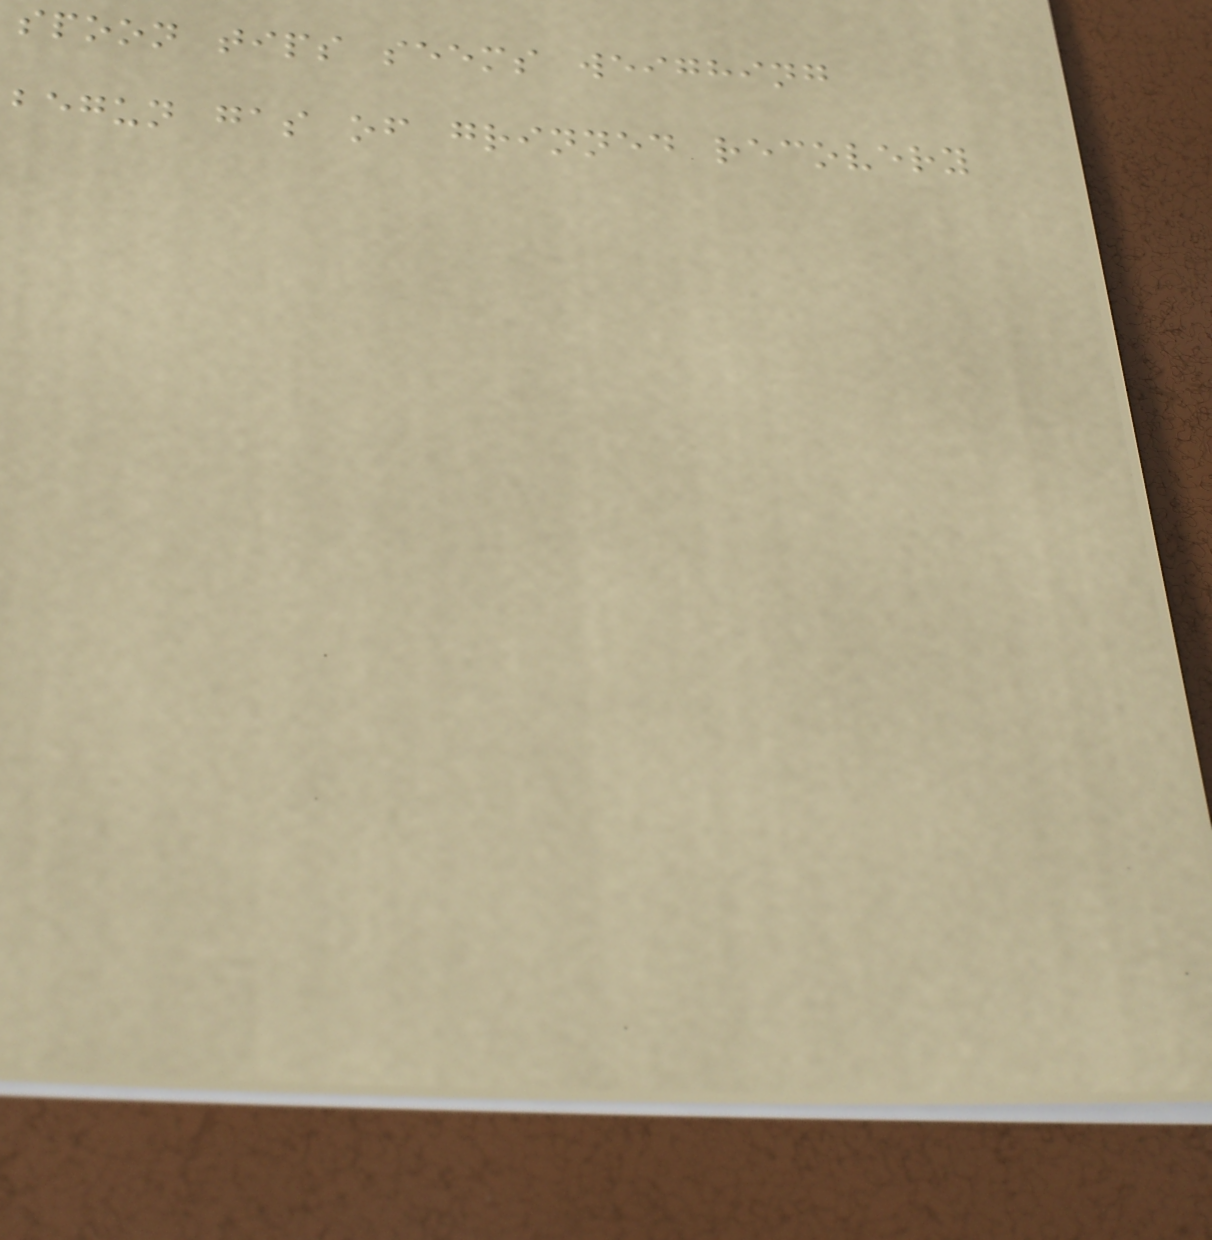spoon tips seems weighing
begun gas of grinned recovery
